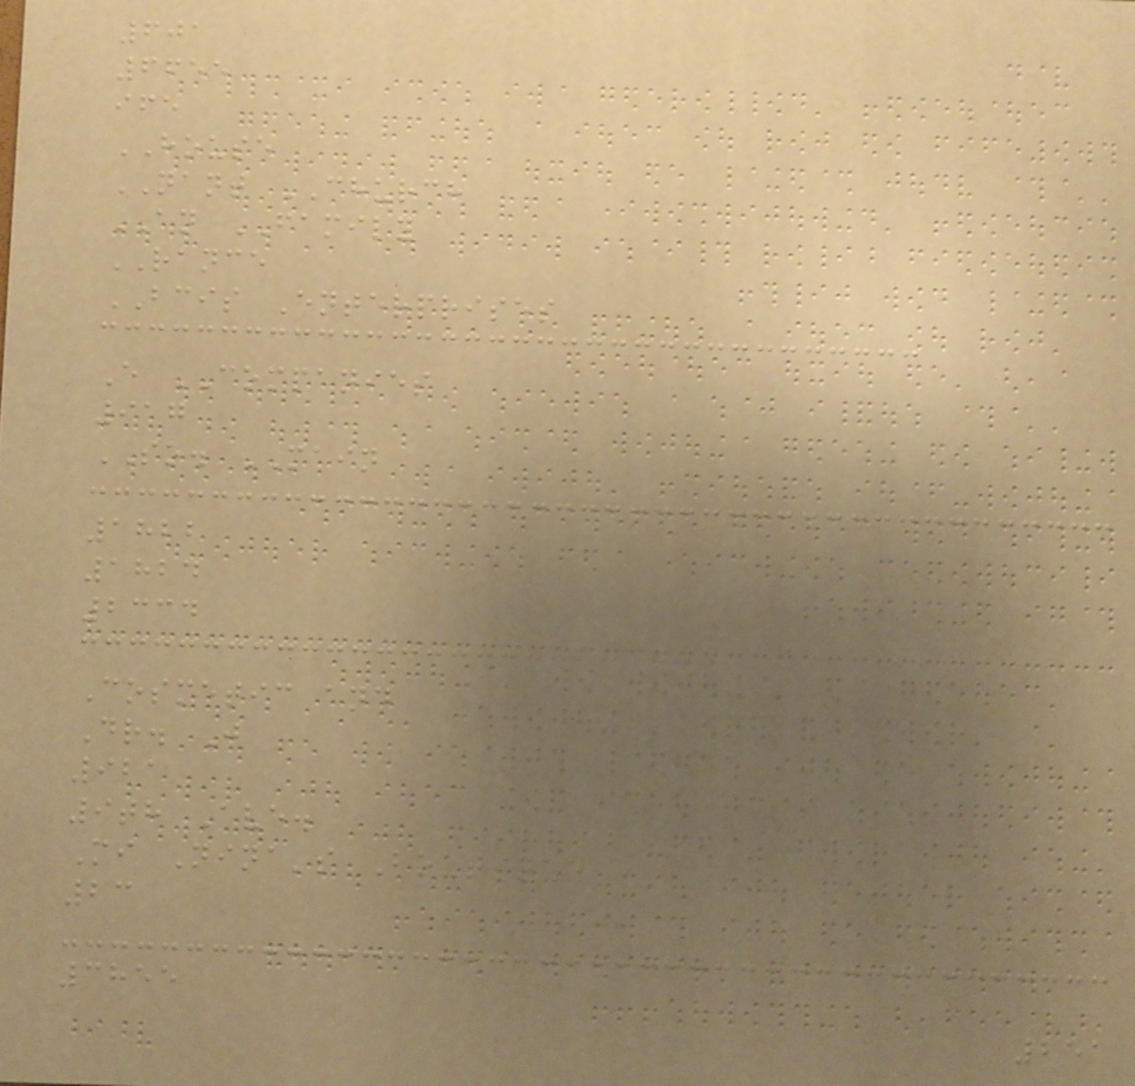601
6655
ife
HOUSE
NANT CHURCH
AN FAMILY
RANCE
BCIS Enterprises
E COMPANIES
917
SO. MAIN
1822
1824
2334
Cosmetic and
Dr. J
921
9th Ave.
Mi Nina's Boutique
23
3855
251
